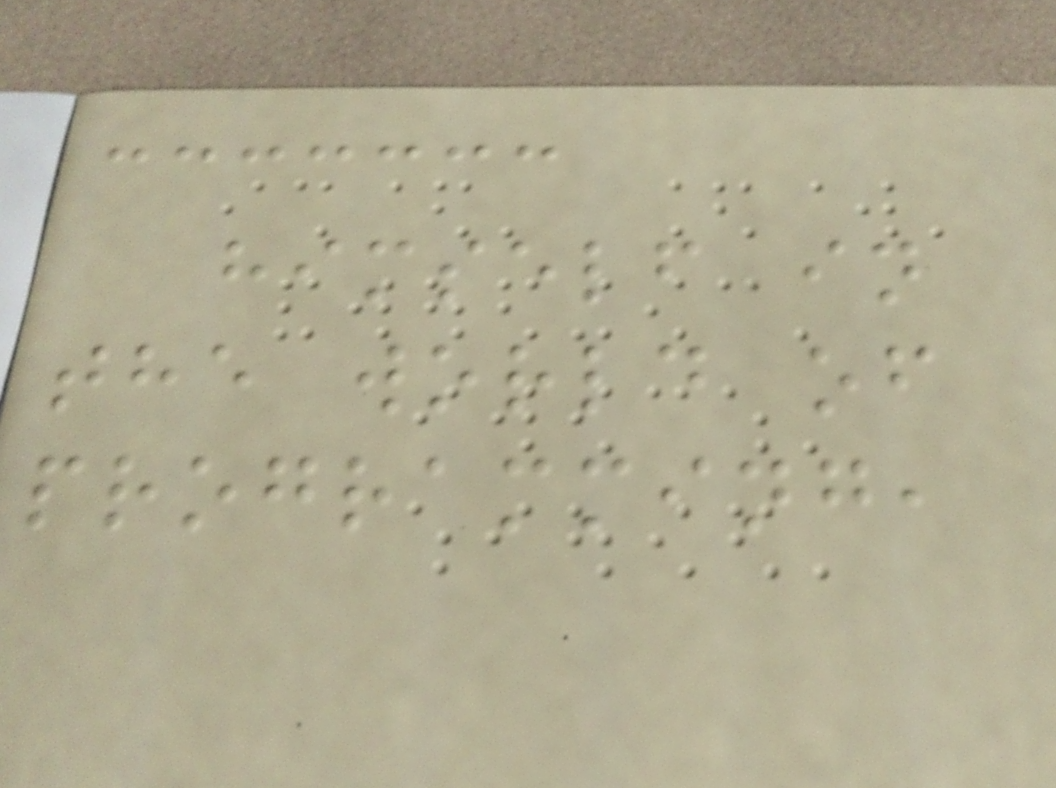himself in
the world of
programming,
